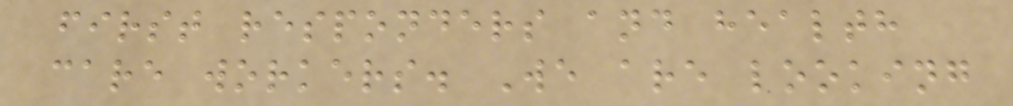first responders and health
care workers. We are looking
